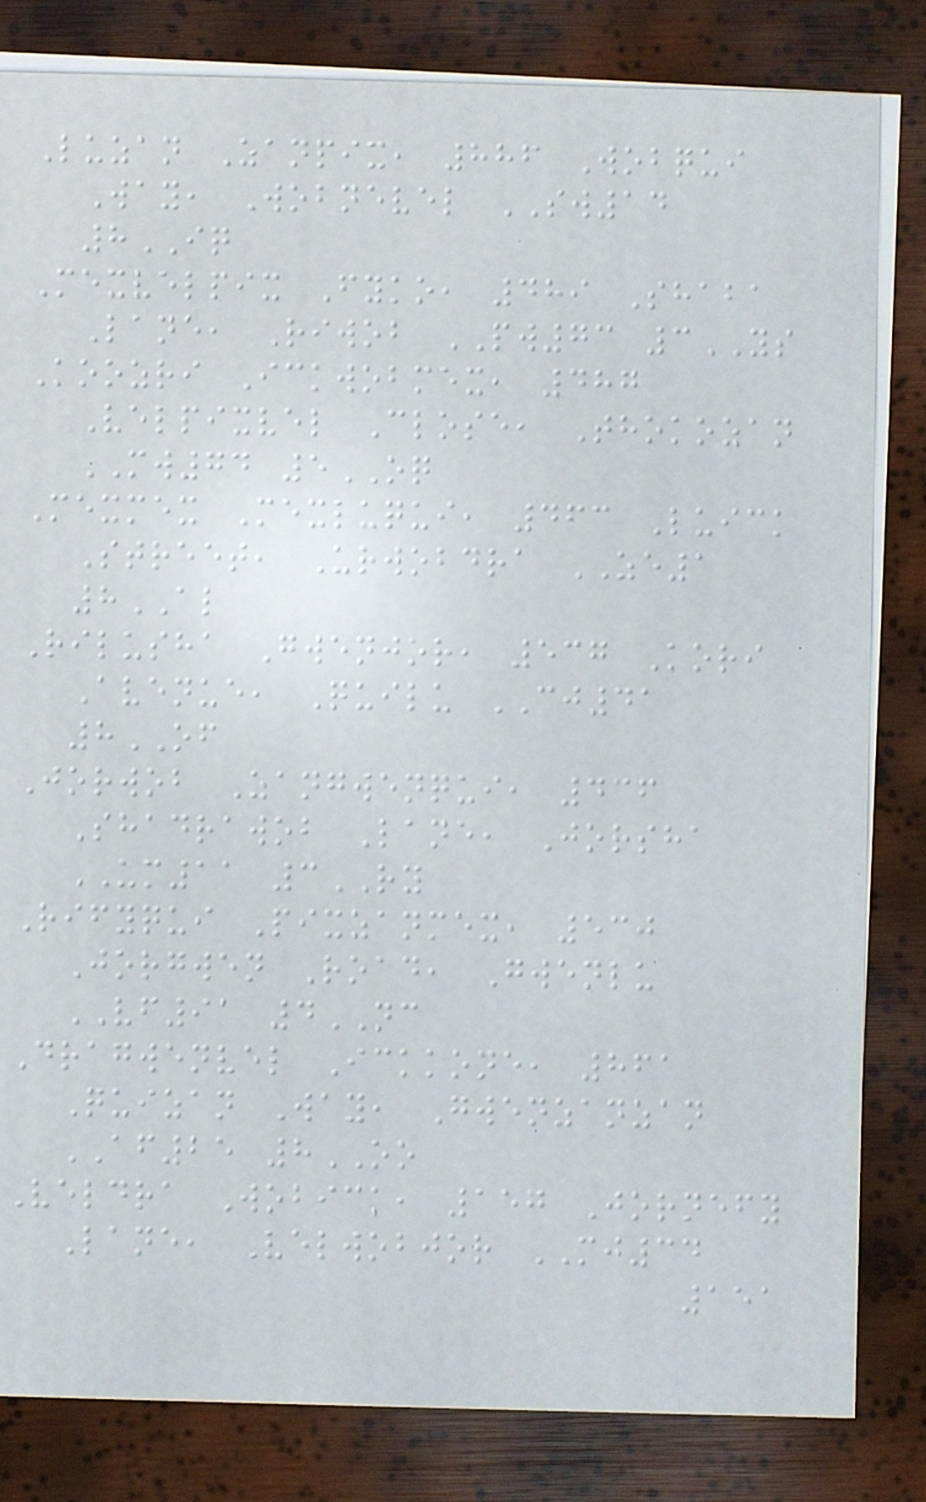Luzan Zanpix, 886 Wobqui
Way, Wobnevel SW14
8IQ
Mexvelpix Fyko, 489 Shaba
Lane, Riwob PW73 3YS
Koozri Ickwobmex, 487
Velpixvel Close, Thokozan
MW74 5OQ
Mexmex Mexluqui, 463 Luick
Street, Urwobdra ZE1
8AL
Rilusha Gwenjor, 537 Kori
Avenue, Quilu CJ41
8OF
Jorwob Zangwenqui, 436
Shadrawob Lane, Jorsha
UM11 3RY
Rifyqui Pixzanmex, 530
Jorgwen Road, Gwenlu
VF91 4NC
Dragwenvel Ickkone, 861
Quizan Way, Gwenzanzan
AF25 8OO
Veldra Wobick, 157 Jornefy
Lane, Velwobjor MJ34
151
